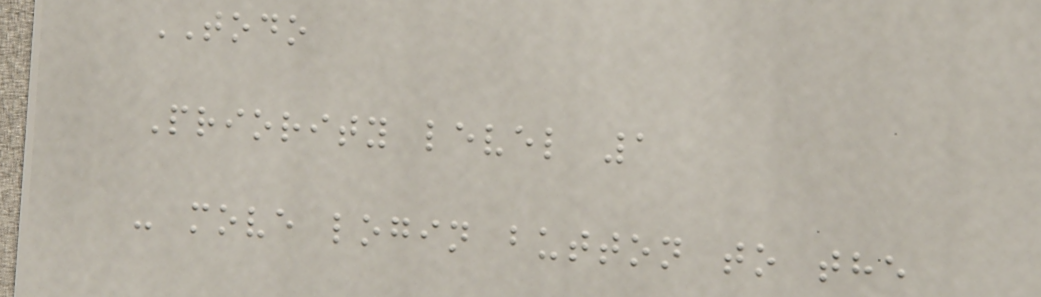TODO
Priority level 1
- move login button to the
